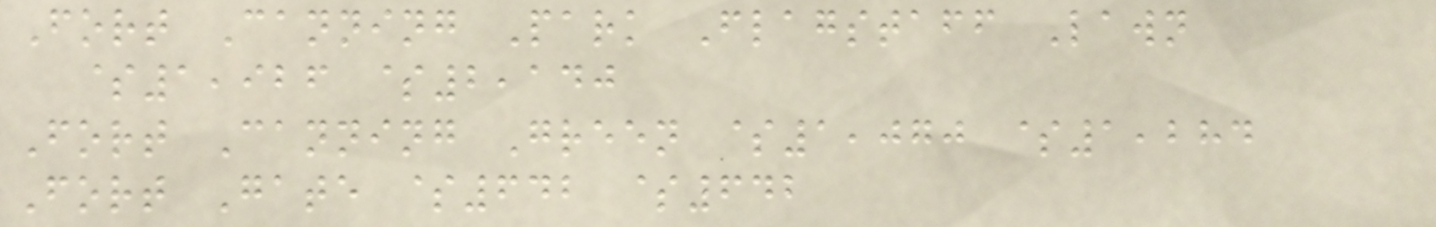Fort Canning Park Flagstaff Lawn
$1,926 $2,140
Fort Canning Green $1,070 $1,284
Fort Gate $642 $642
